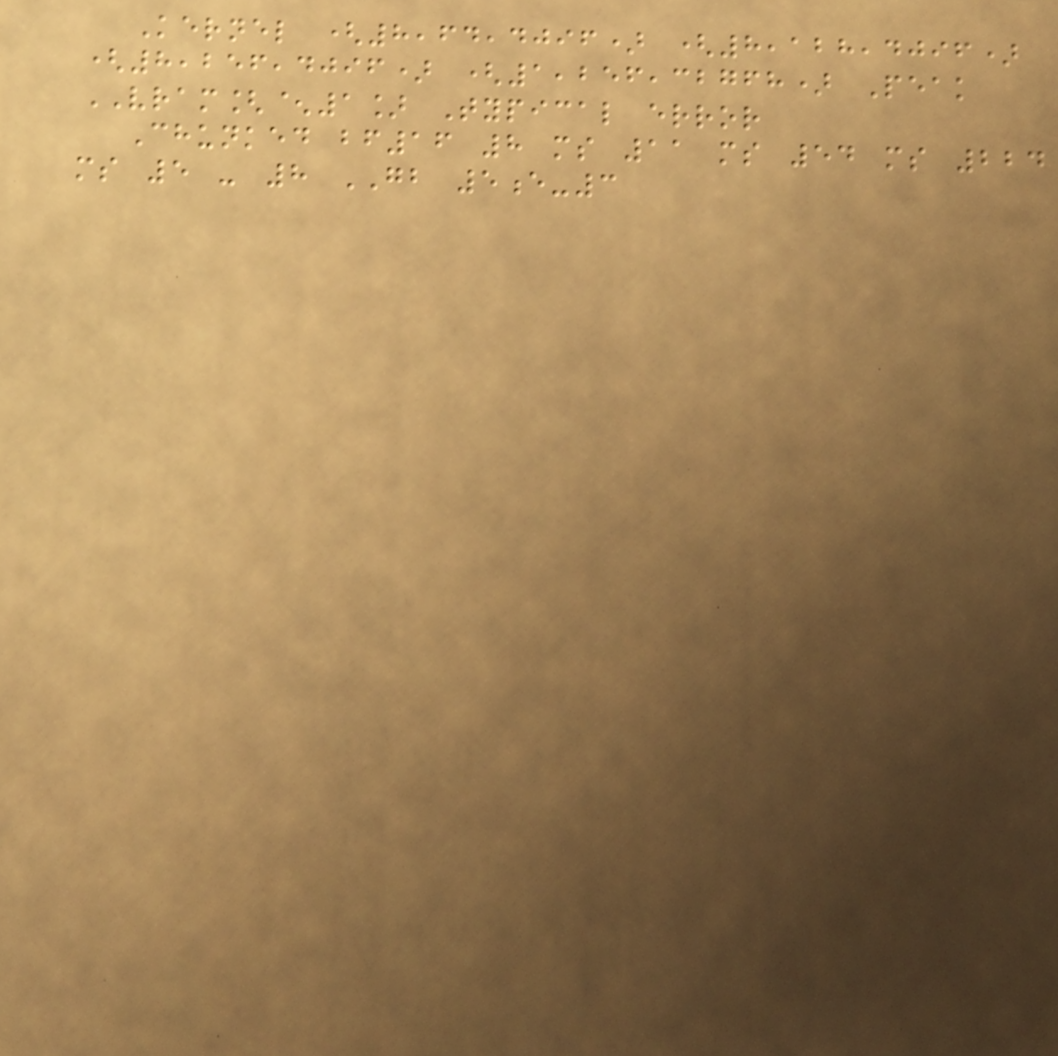Kernel (8,64,4096) (8,128,4096)
(8,256,4096) (1,256,32768) Peak
VRAM[^1] Typical error
Chunked bf16 8 ms 11 ms 54 ms 224
ms 5 - 8 GB 5e-3
